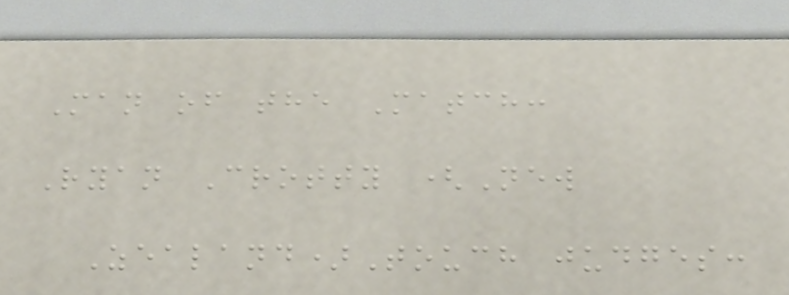Man of the Match:
Ryan Crotty (New
Zealand)Touch judges:
